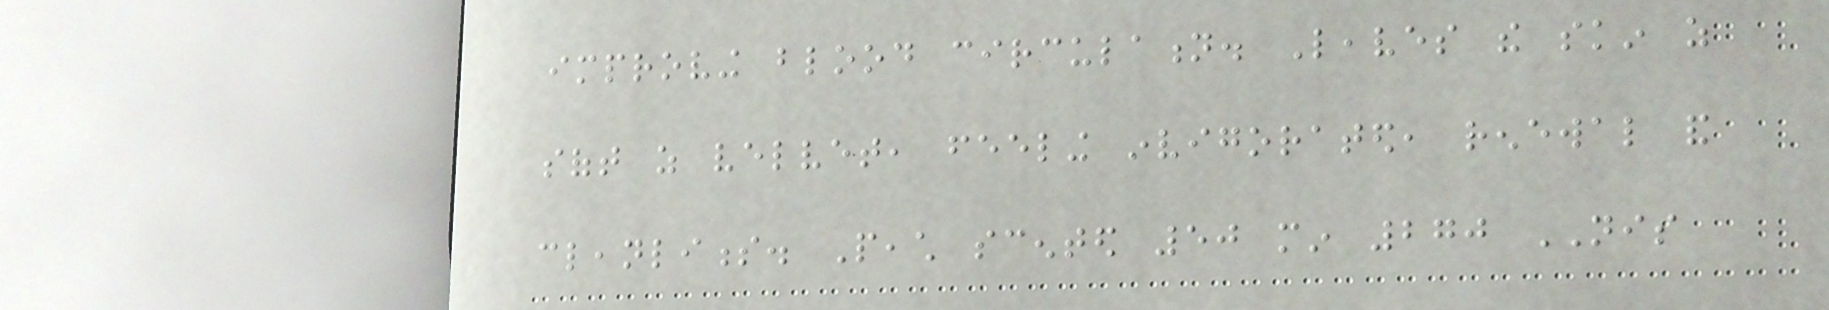improving blood circulation. Leaves the skin as
soft as velvet, feeling invigorated, renewal and
cleanliness. Peach scented 50 min 270 NIS
